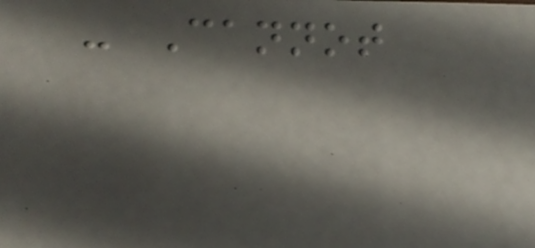- Cannot
